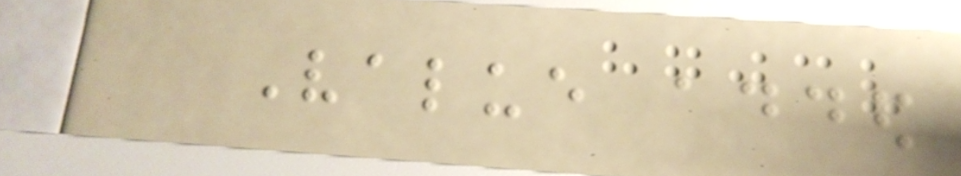Value added
